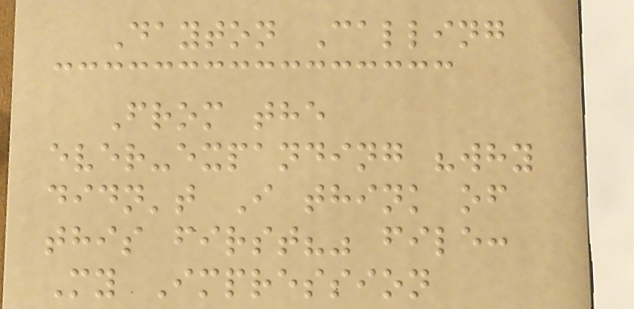Dayton Calling
From the
ever-expanding "why
didn't I think of
this first?" file:
My Impression
